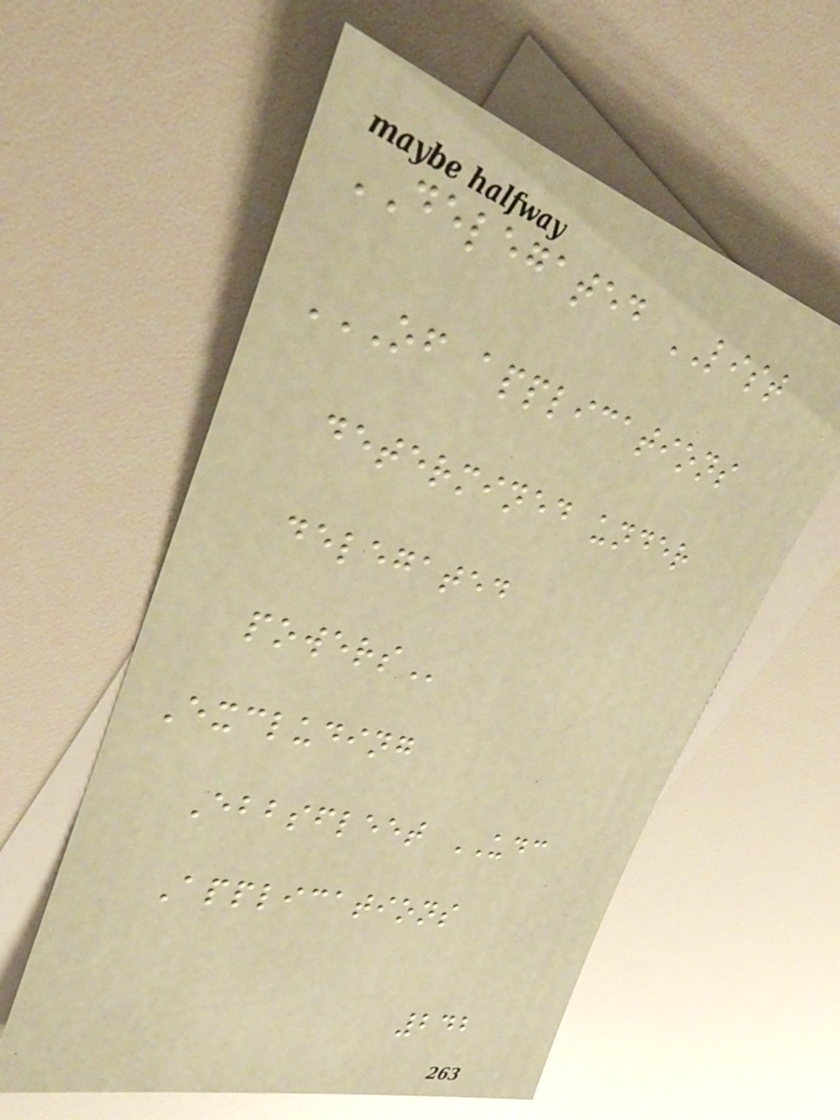DELEGATED LIST
OF APPLICATIONS
DETERMINED UNDER
DELEGATED
POWERS
Excluding
Ebbsfleet UDC
Applications
242
